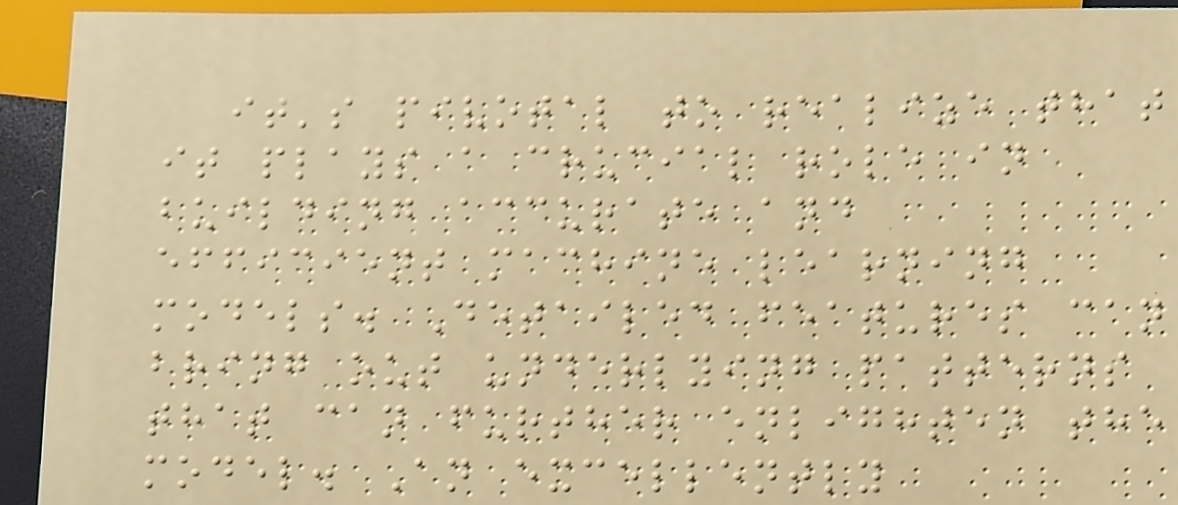it's pivotal to realize that
it plays a crucial role in
building accurate and
efficient machine learning
models. Detailed features can
bring out underlying patterns
that can further enlighten the
model. An excellently
